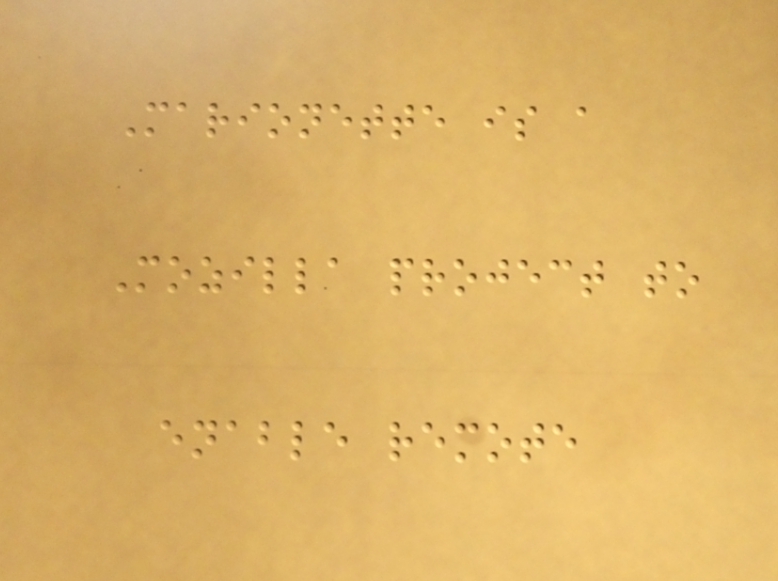Marionette is a
Mozilla project to
enable remote
